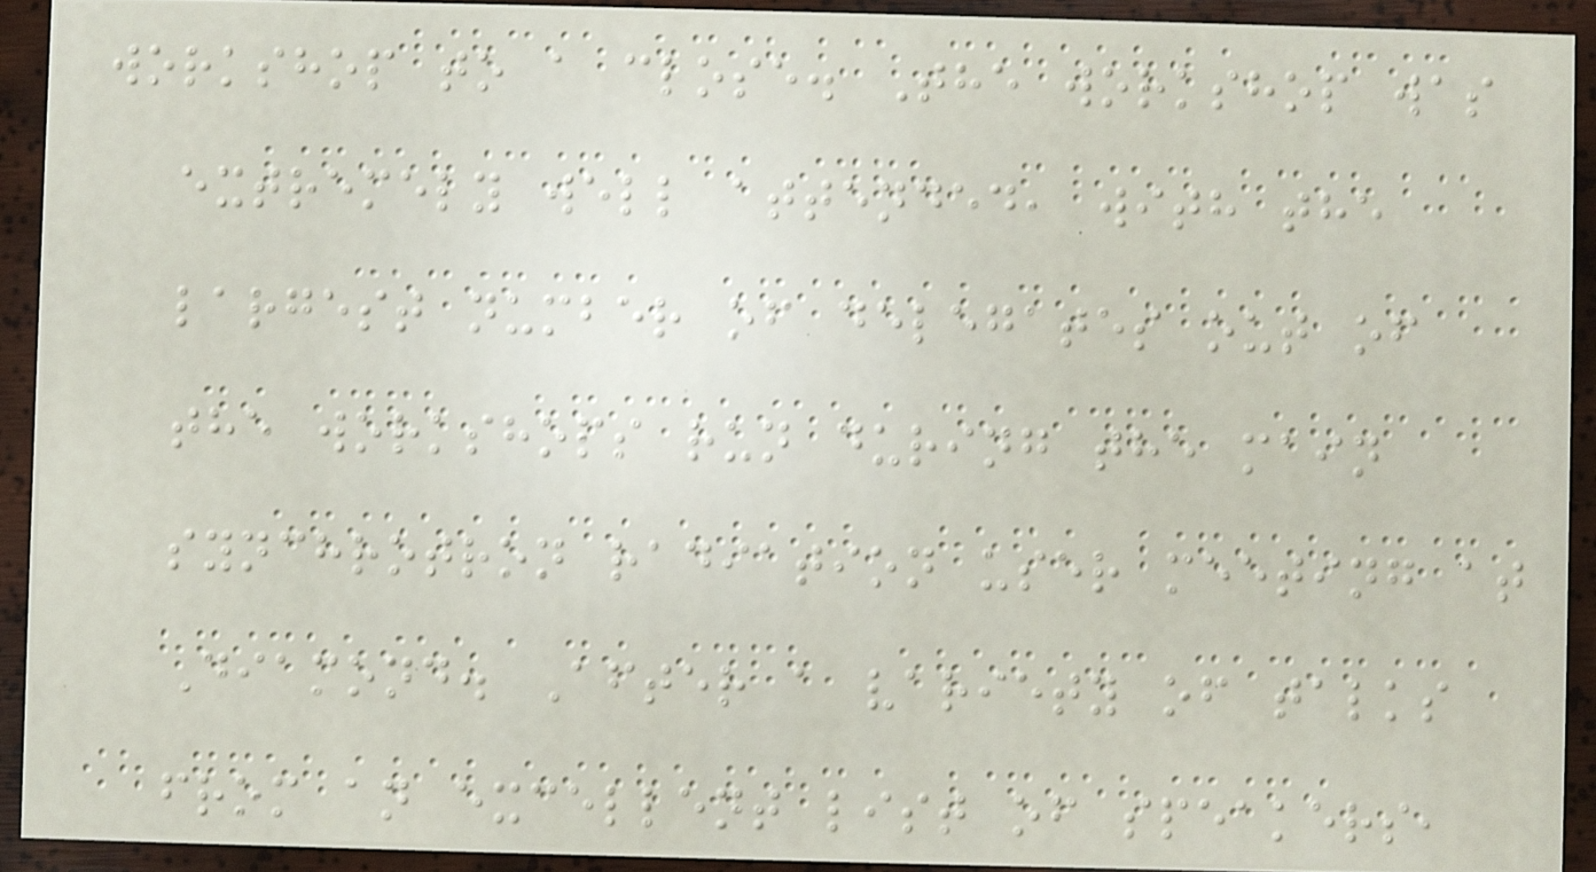workshop to a close. The workshop was
extremely well attended, with the
largest number of delegates out of
the workshops run during the main
synchrotron radiation user meeting at
Diamond. After a variety of talks
from an excellent list of speakers,
